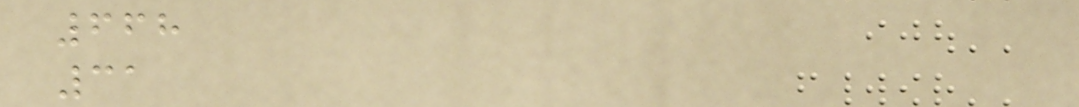668
31
